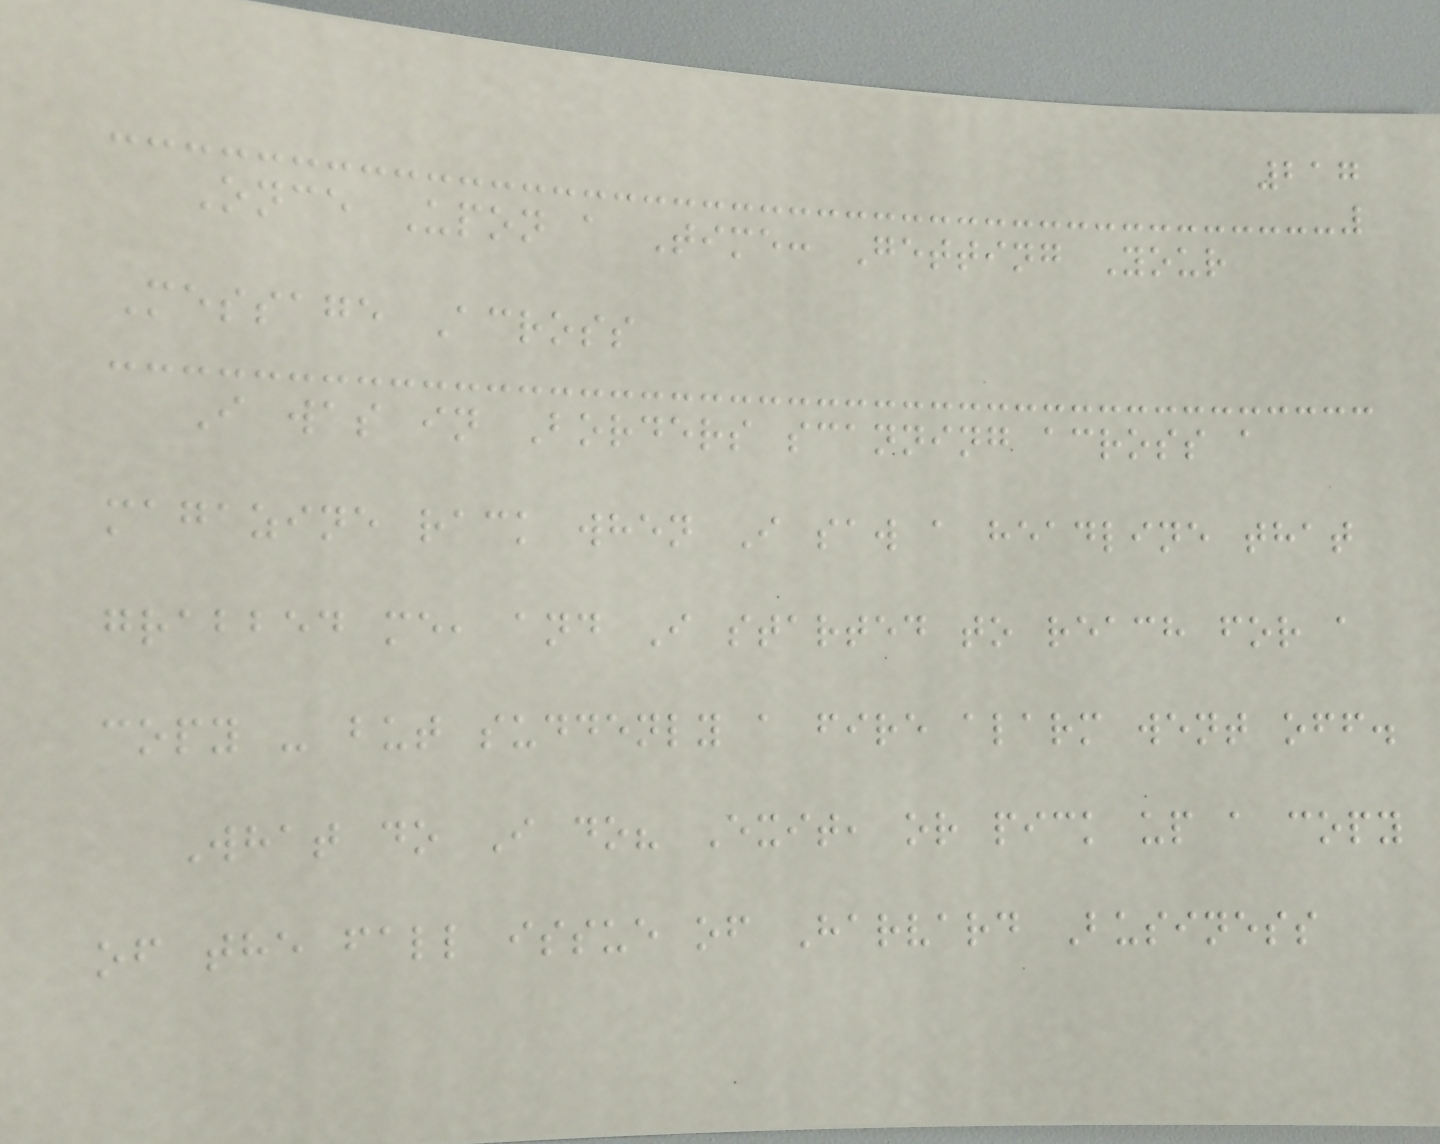217
Once Upon a Time: Getting Your
Message Across
I was in Borders scanning across a
magazine rack when I saw a headline that
grabbed me, and I started to reach for a
copy - but suddenly a fire alarm went off.
What do I do? Exit, or pick up a copy
of the fall issue of Harvard Business
